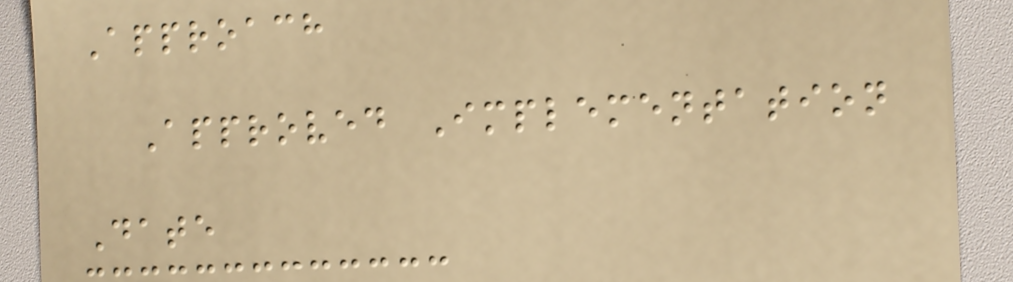Approach
Approved Implementation
Date
